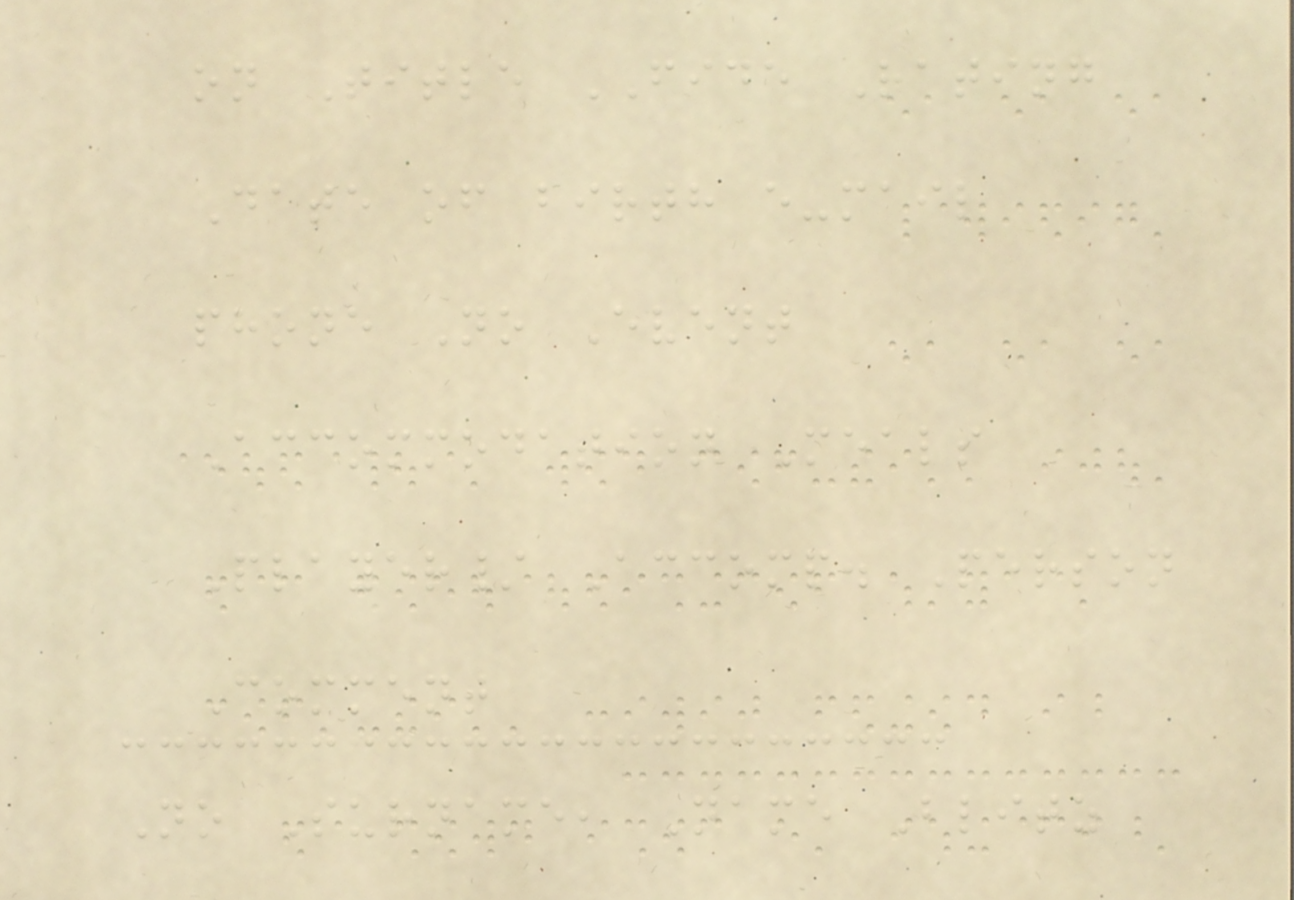on Title FIDE Rating
Date of birth e-mail
phone No Event
Accommodation Meals
Player/ Accomp. Person
Comment
No Surname, Name Blitz
